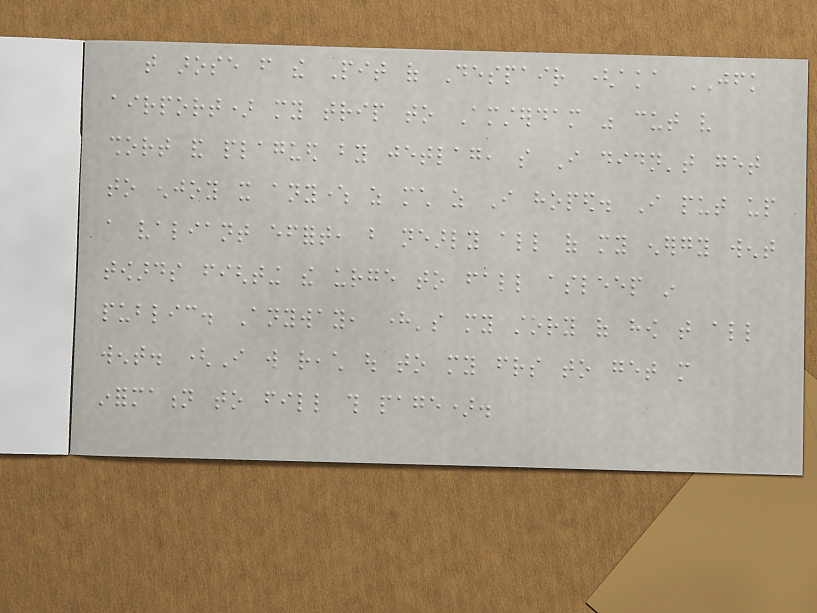that arose from the Pit of Despair (aka JFK
airport) my trip to Amsterdam was cut very
short and plagued by jetlag, so I didn't get
to enjoy it anywhere as much as I hoped. I put up
a valiant effort, but nearly all of my energy went
towards fighting the urge to fall asleep in
public. Anyway, here's my story of how that all
went. (I will reach out to my friends to get more
information to fill this page).
